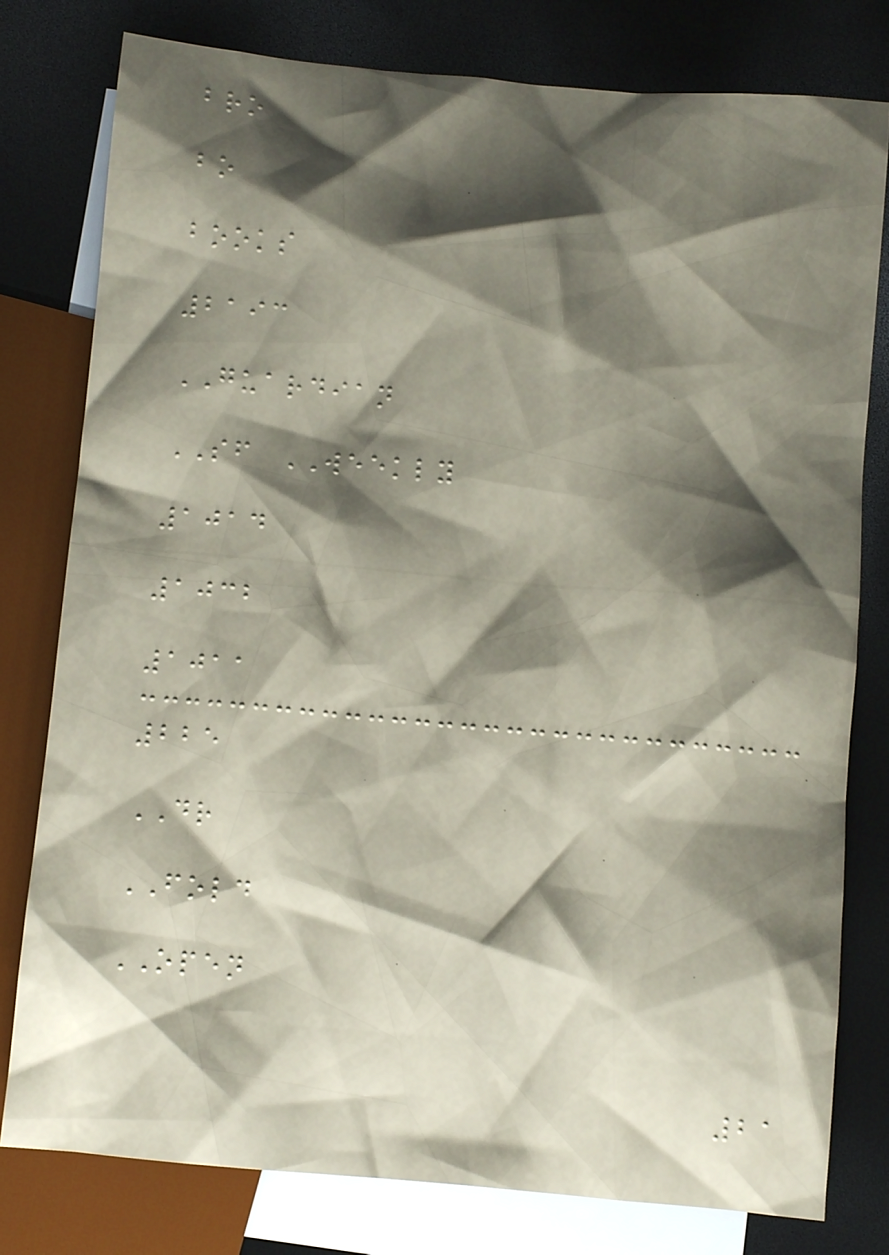bro
bo
books
2193
GUARDIAN
SF WEEKLY
1014
1032
1011
225
DR
FOLD
OPEN
21
